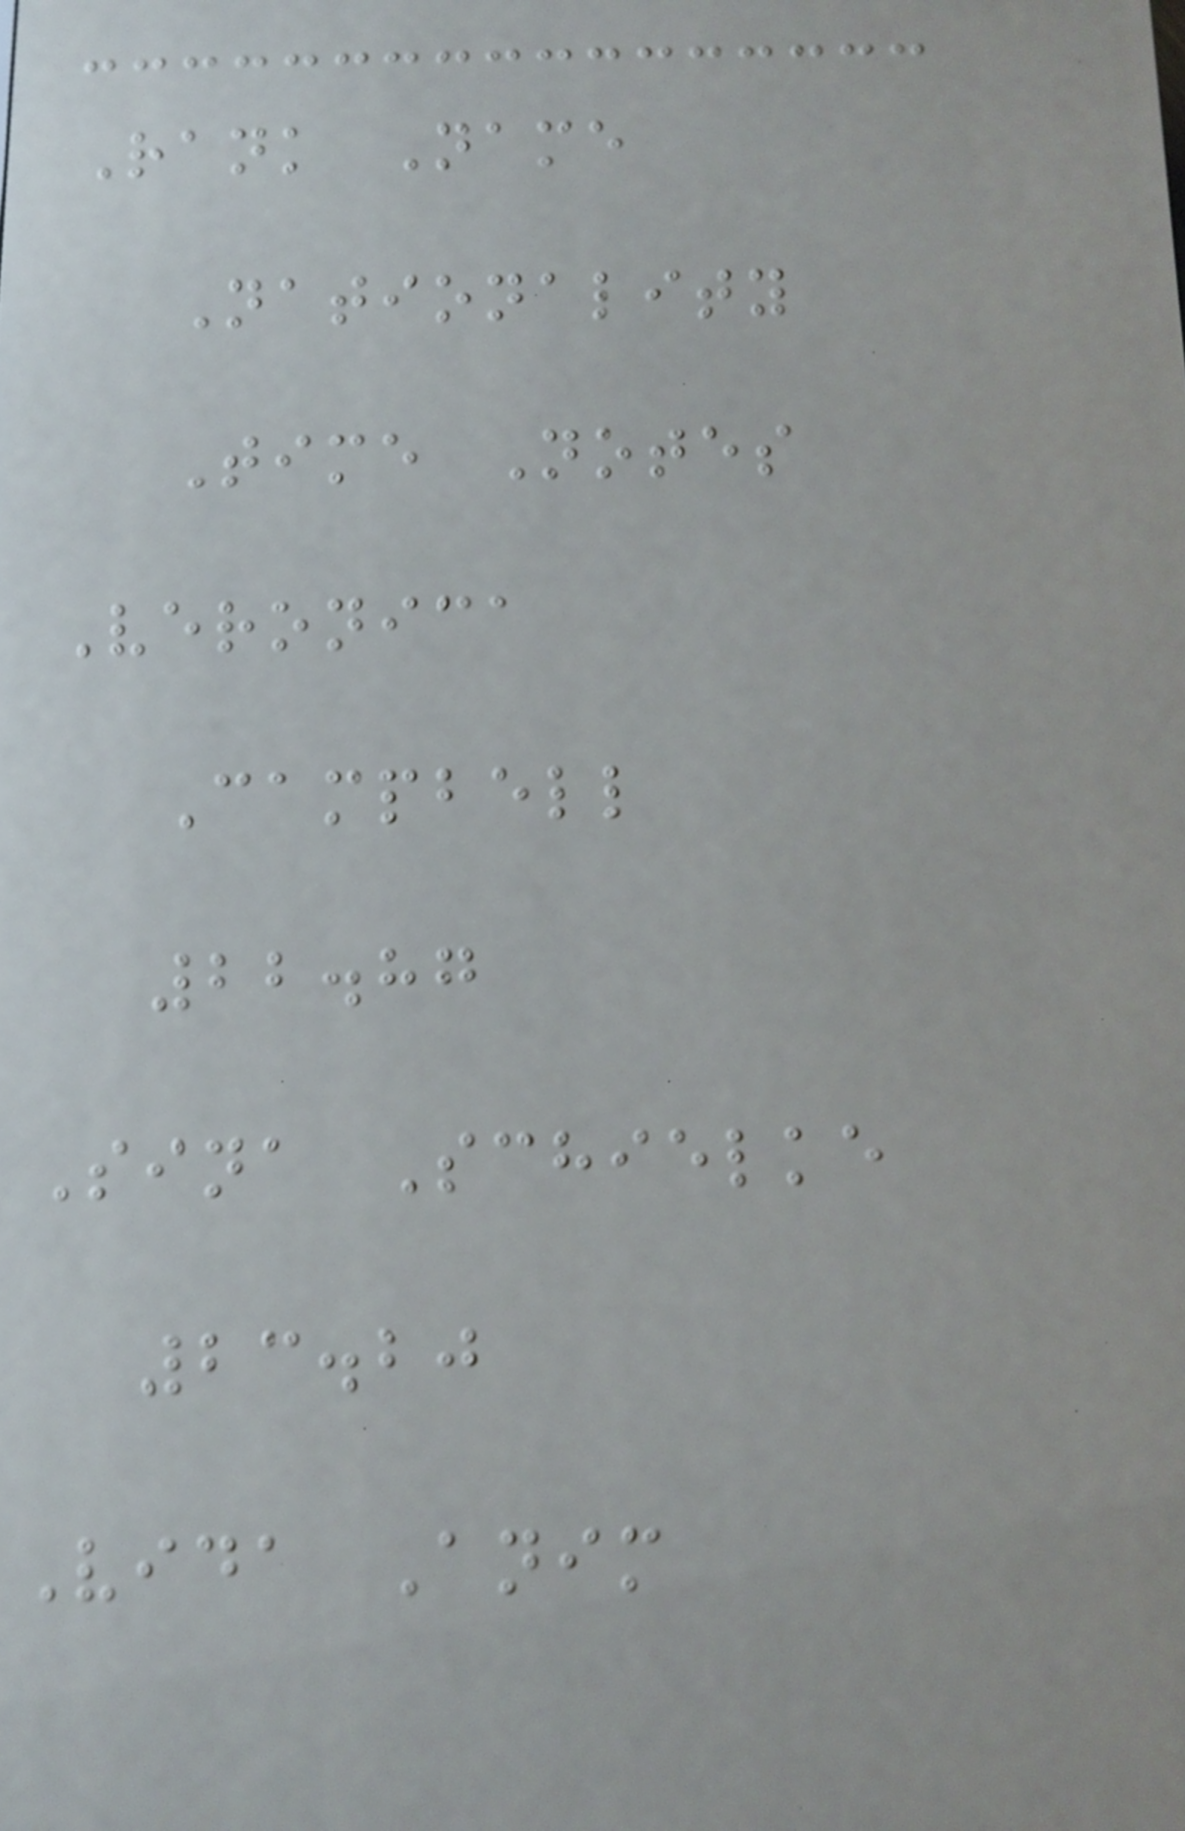Rank Name
Nationality
Time Notes
Veronica
Campbell
22.87
Sina Schielke
23.20
Vida Anim
